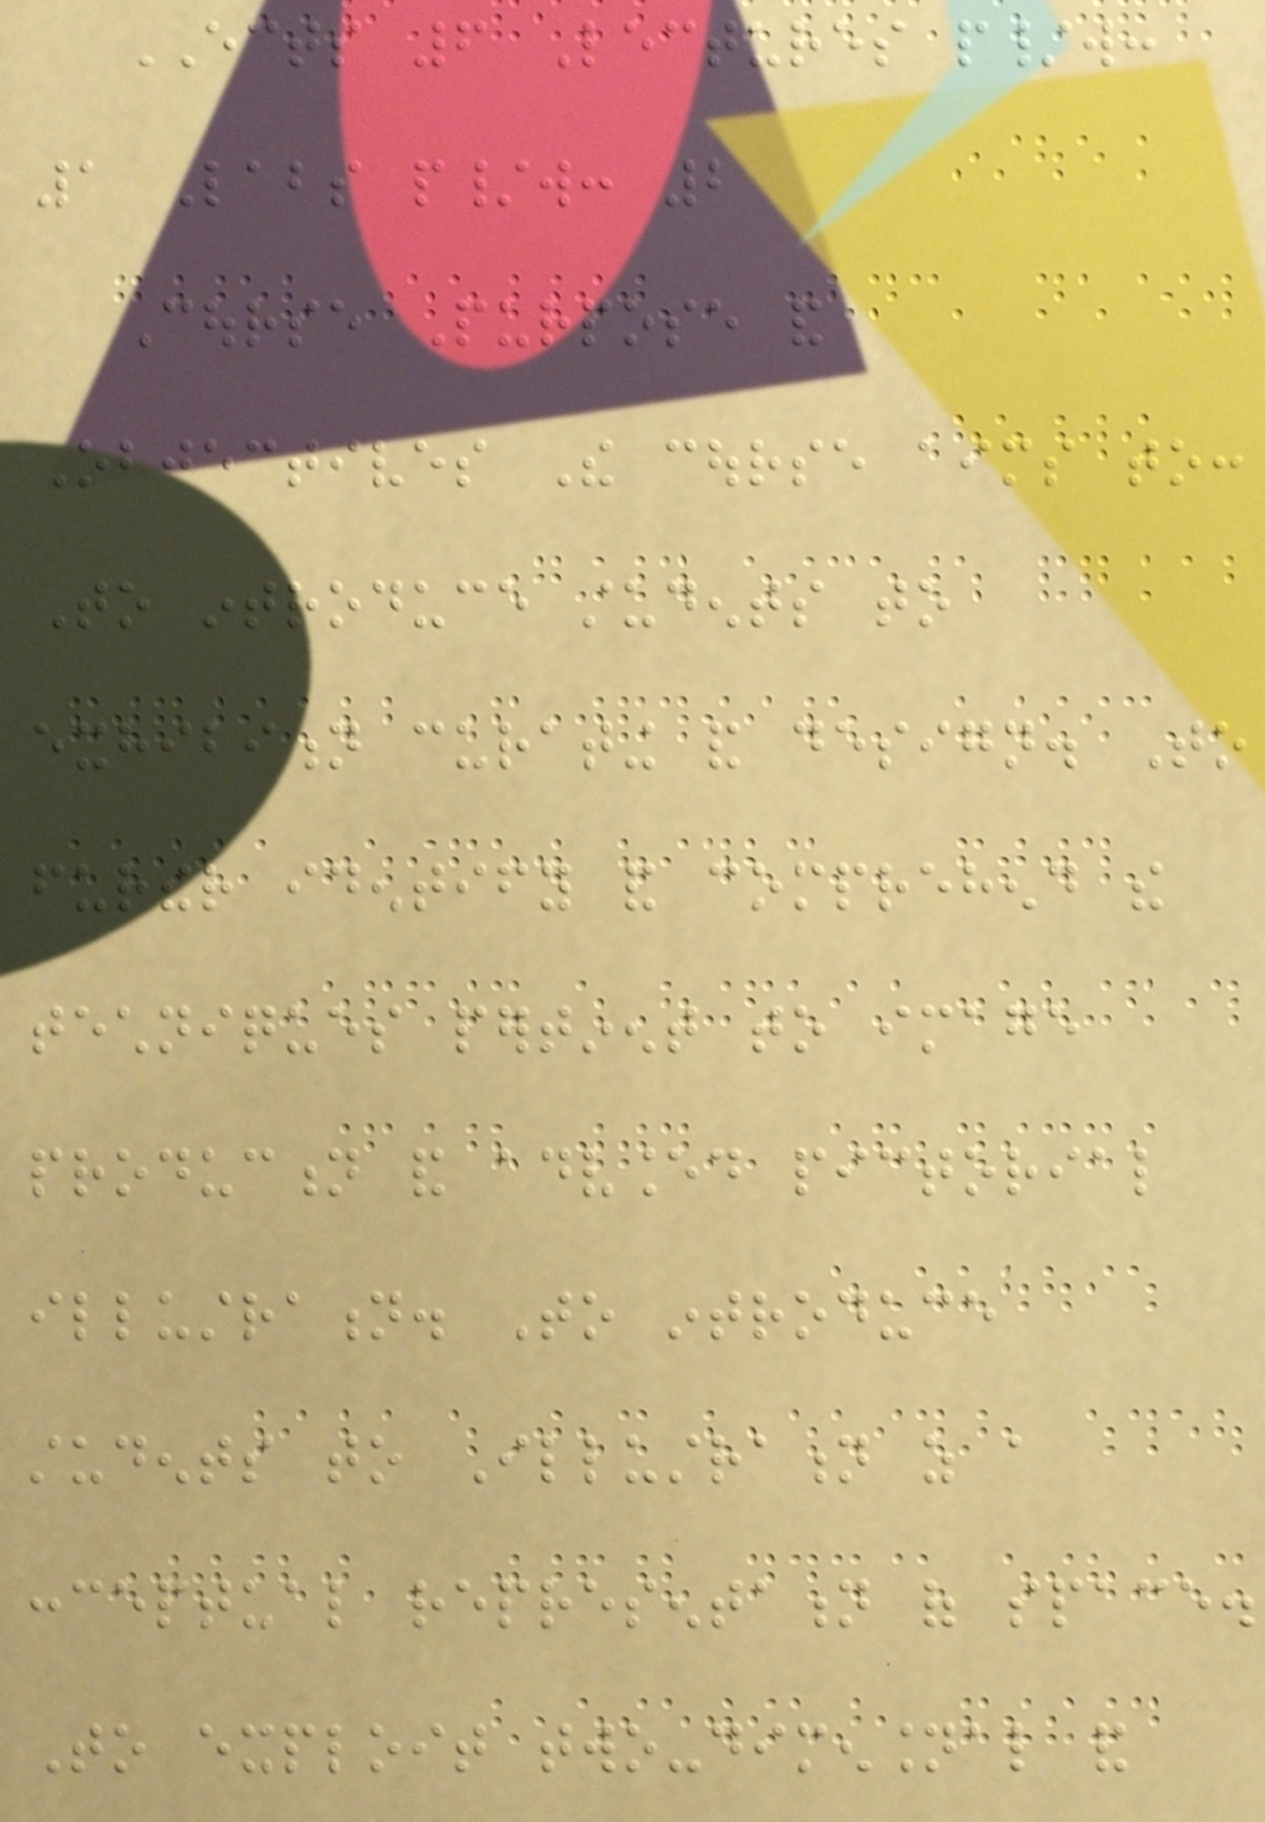ECTS 6 Lectures p/w:
1 Labs p/w: 2
Course Purpose and
Objectives The course aims to:
To introduce students to
exhibition curating and design. To
further identify and comprehend the
techniques pertinent to image
production and advanced pictorial
illustration. To introduce
students to Illustration as a
conceptual representation of space.
To exploit two-dimensional and
